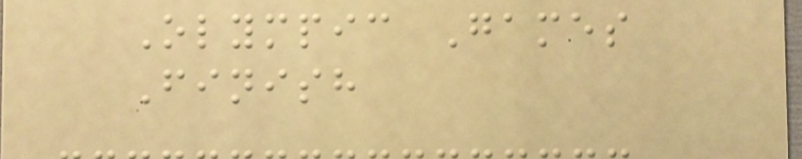Olympic Games
Finish
